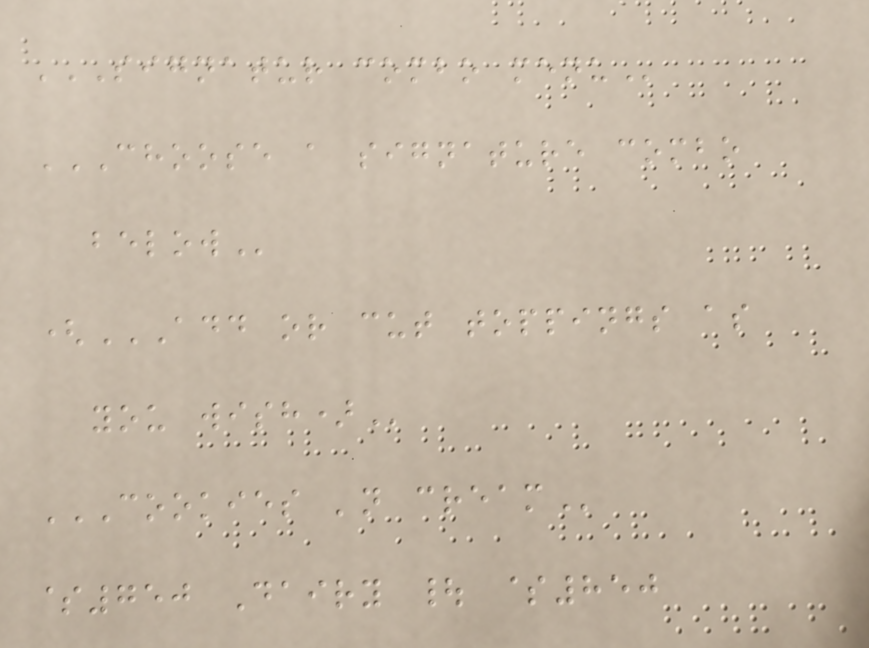SIGNATUR COMBO MENU
CHOOSE A SIGNATURE COMBO
BELOW
(ADD OR CUT TOPPINGS AS
YOU WISH)
COOKIES 'N CREAM
$750 Dairy | $850
